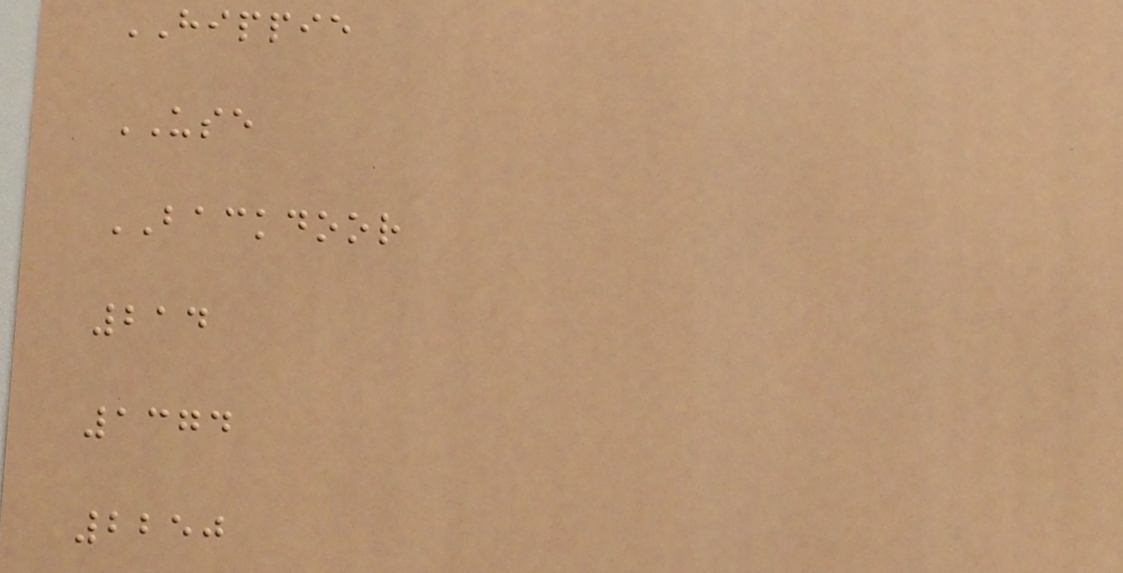HIPPIE
USE
BACKDOOR
214
1374
2250
